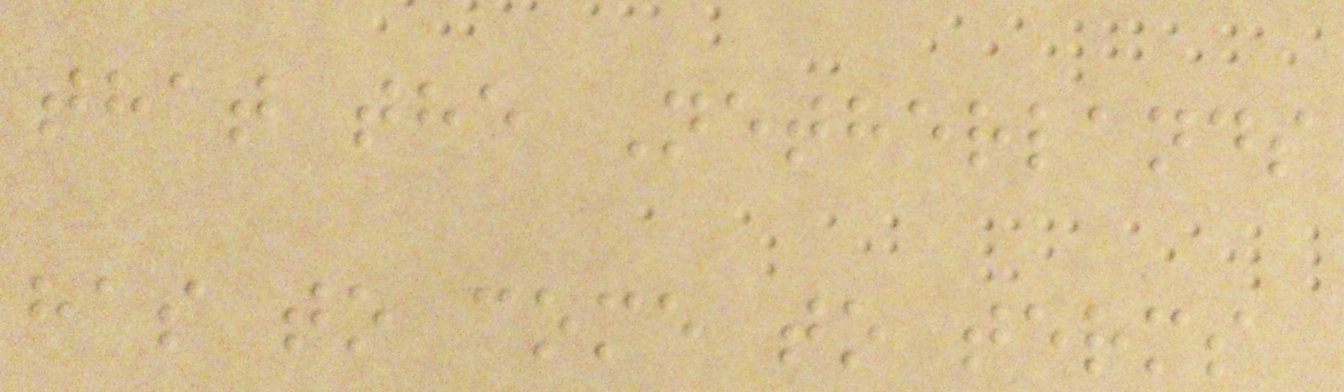that the Netherlands
has to come to terms
